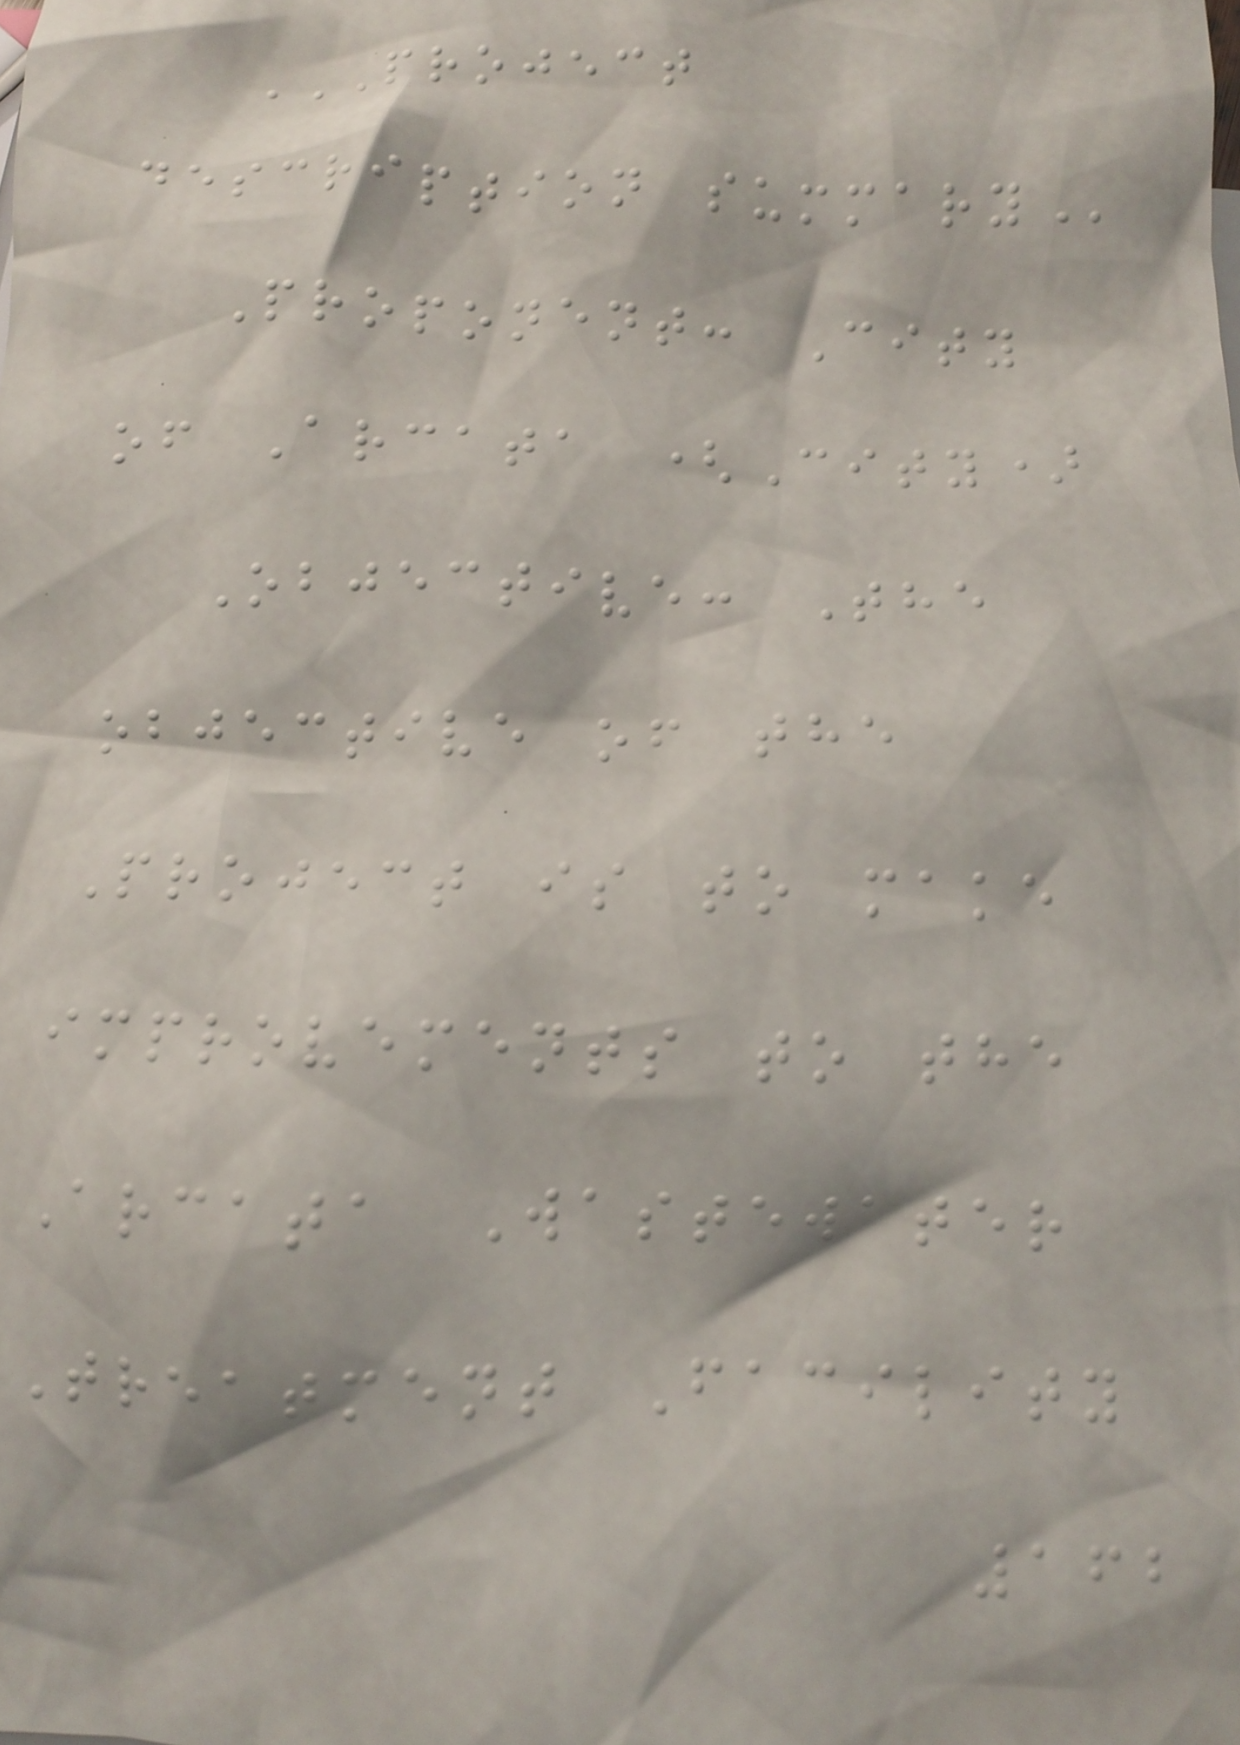PROJECT
DESCRIPTION SUMMARY
Proponent: City
of Arcata (City)
Objective: The
objective of the
Project is to make
improvements to the
Arcata Wastewater
Treatment Facility
162
